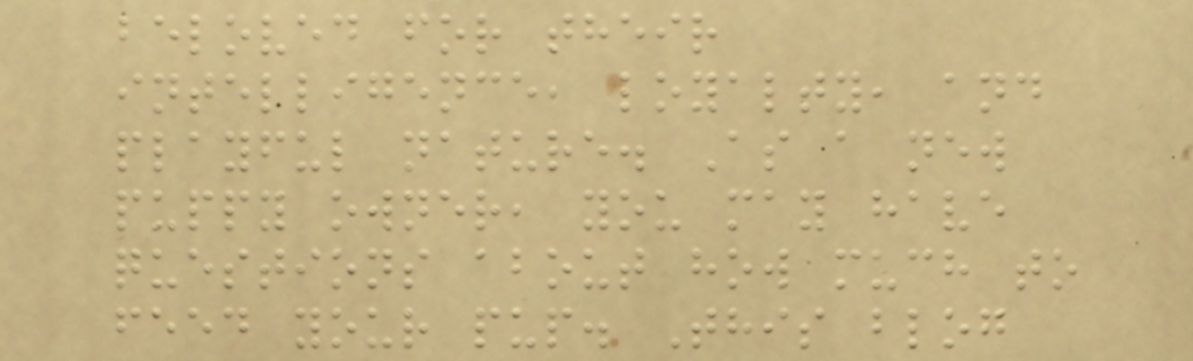beloved for their
intelligence, loyalty, and
playful nature. As a new
puppy owner, you may have
questions about how much to
feed your pup. This blog
